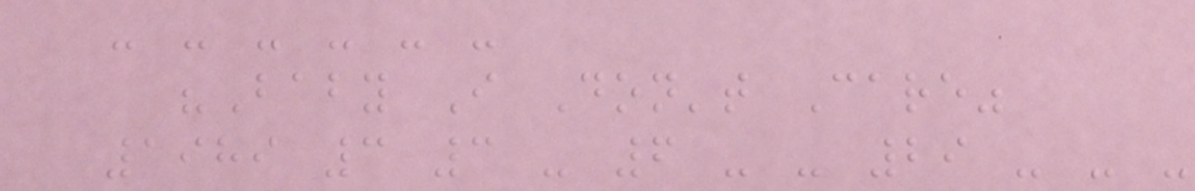- - - - - -
"Baby I Don't Care"
1989 3 3 - 6 - - 29 - - -
